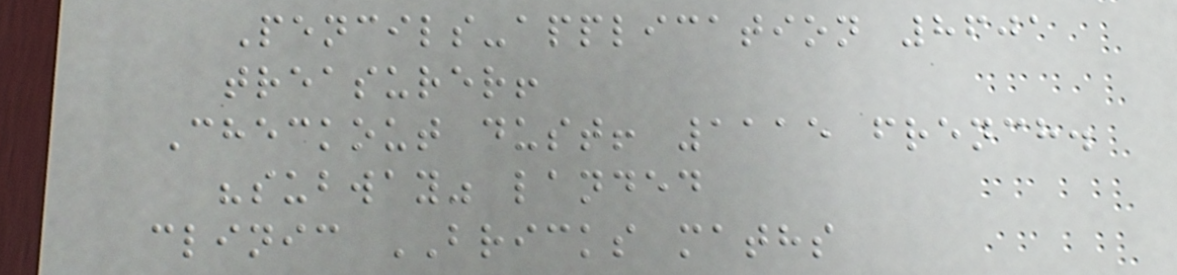Pencils-application 8601
treasurer!
Checkout dust! 1115 french.
"subway" landed
clinic BRICKS maths
